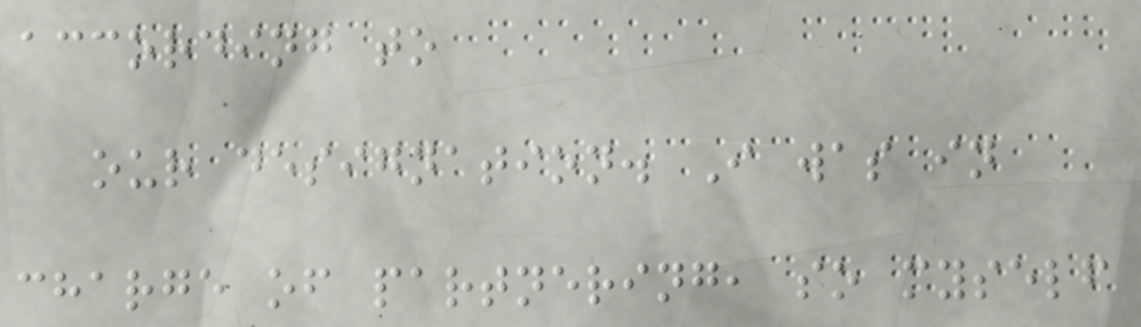according to
our designation. I was in
charge of partnering, so myself
